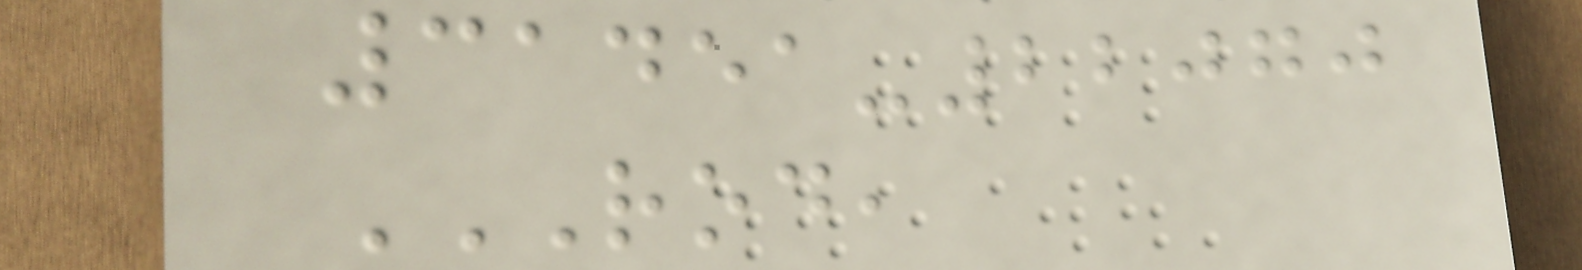31451-22070
ROD,
